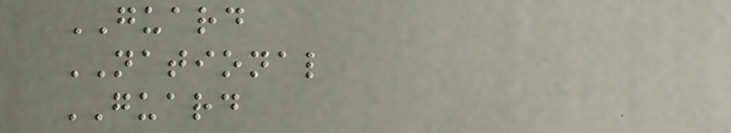GUARD
NATIONAL
GUARD
